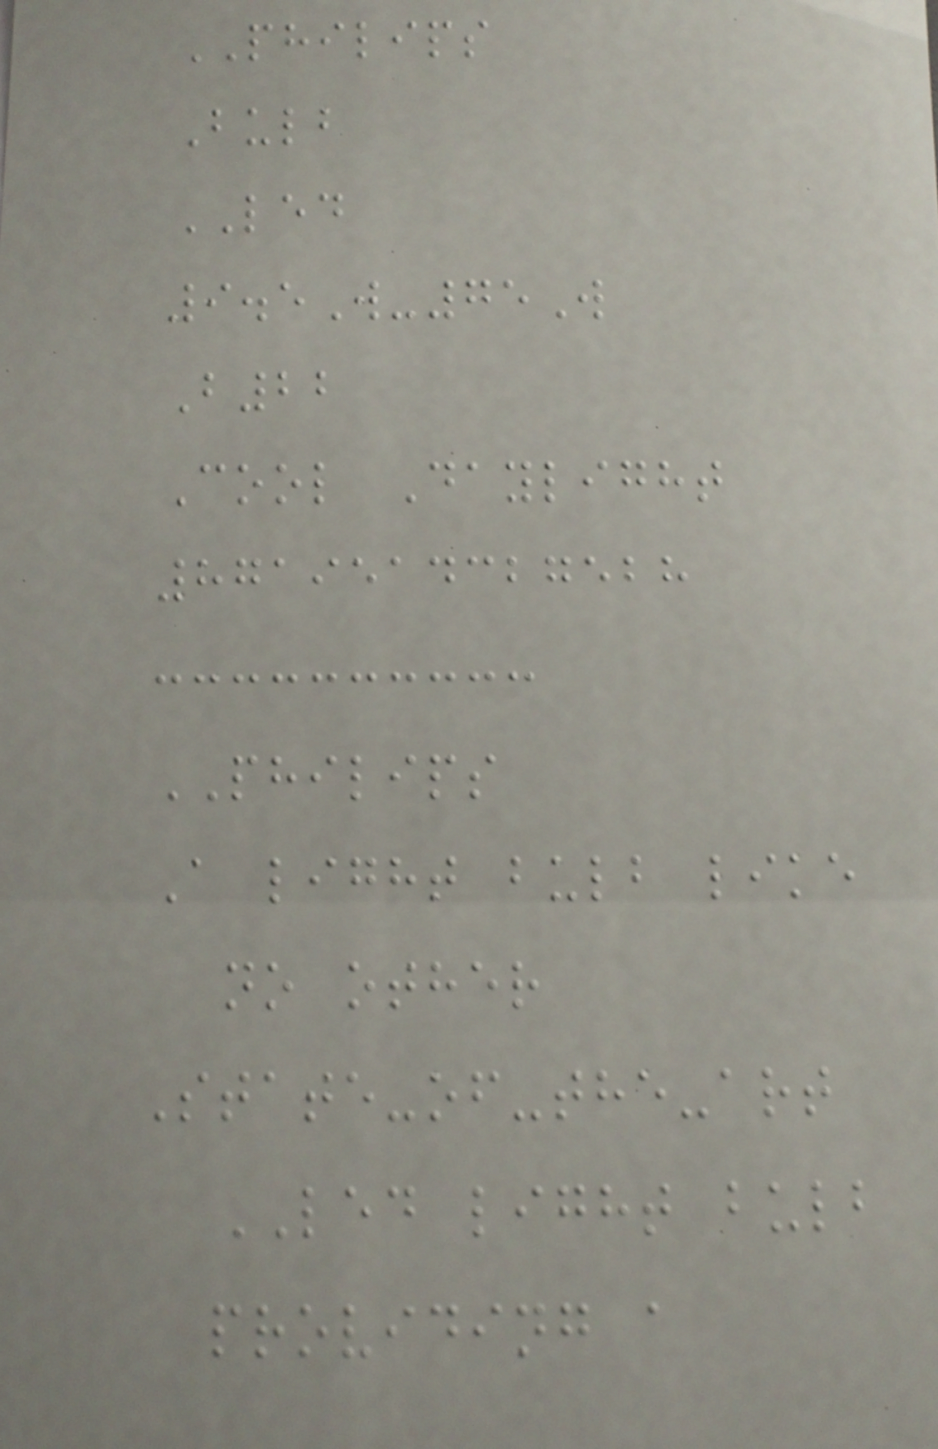PHILIPS
Bulb
LED
9.5W-75W
B22
Cool Daylight
8719514327528
PHILIPS
A light bulb like
no other
State-of-the-art
LED light bulb
providing a
